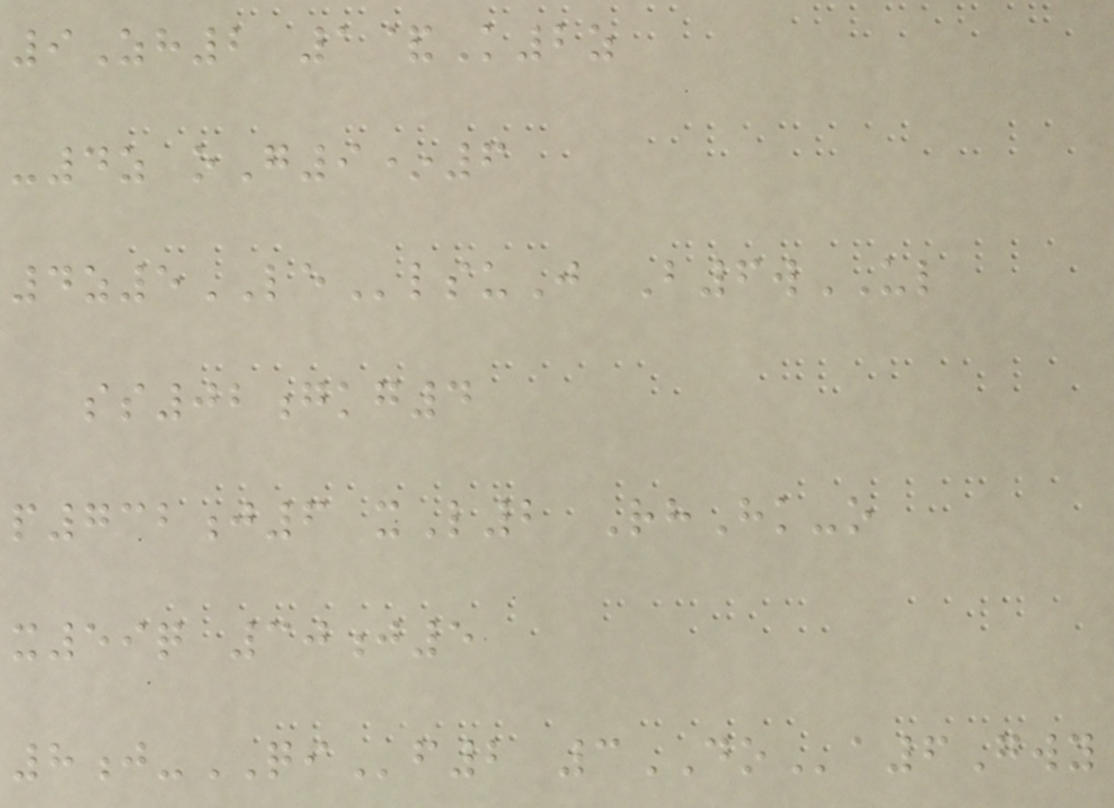9Zh2 1&K2z
-4z oG9*6
4z5LElsuJ B6wUL
ss02gkg4
p732j6 xL2 RhHk-o
x59q 30j5
8j-QIf2 3DOa6Gwy
